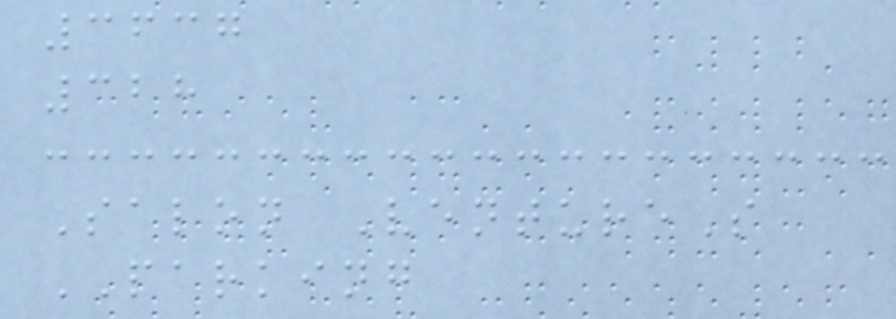3637
328
Salon VentureS
PARKING
